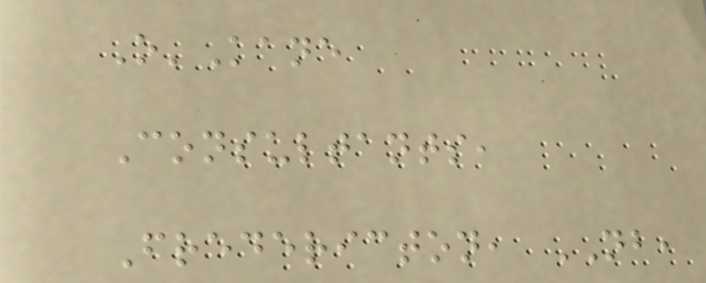O'Kane
Consultants,
Fredericton, NB,
